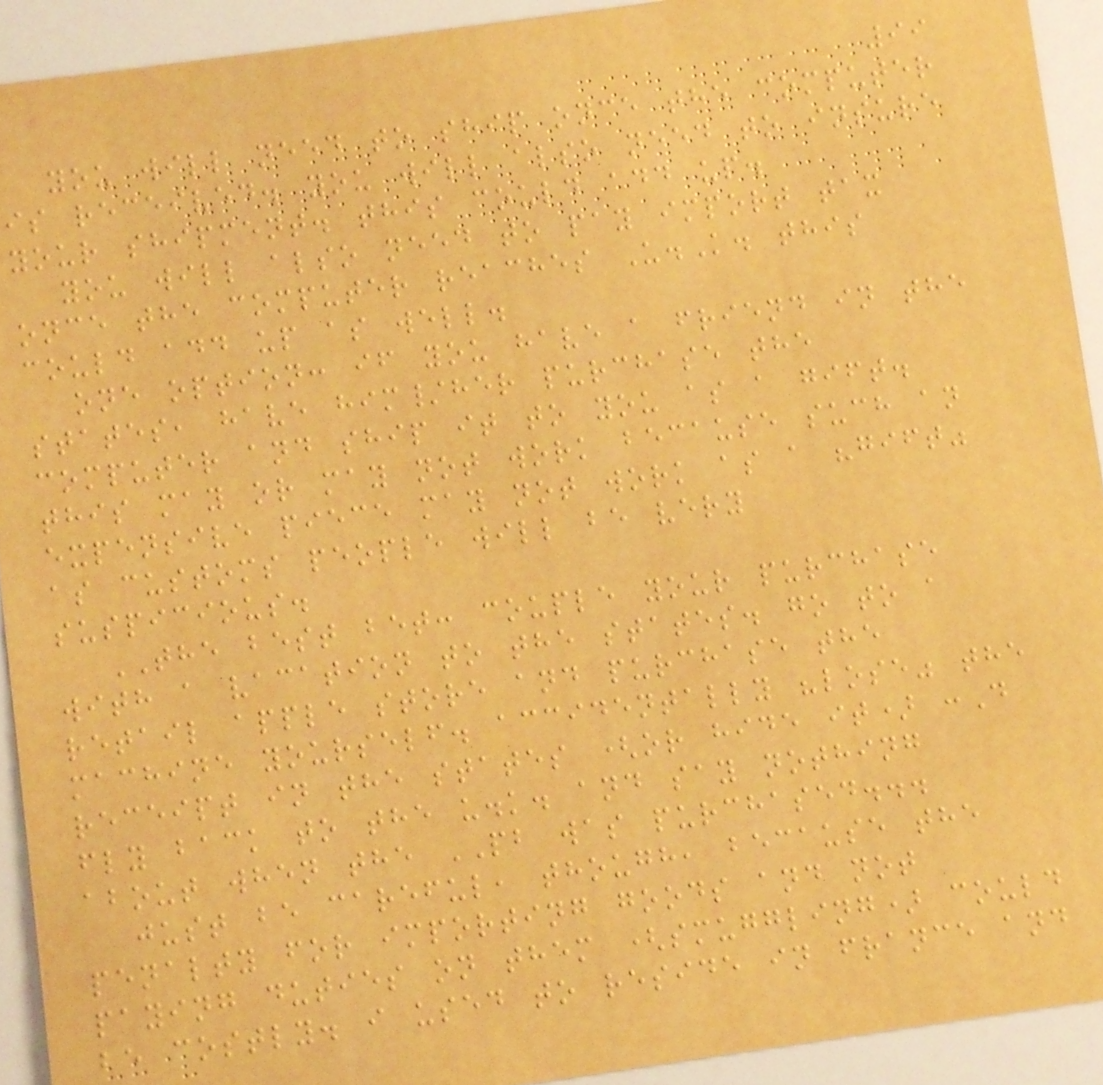99
you will need to ship once the computer
is received. you will also need to insure
your shipment. this could add up.
you will also need to pay import tax
once the computer reaches U.K. this
could add up as well.
one option: if you have a friend in the
states, have him/her purchase the
computer and ship it to you as a gift.
this may or may not work because such an
expensive piece may not work as a "gift"
as customs people will be very
suspicious.
THE best bet: couple your purchase
with a vacation to the states. go to a
retail apple store and purchase the
machine yourself. accidentally "lose" the
receipt in the states (or hide it) :D
fly back to the u.k. and say nothing
about when the PB was purchased...
just be careful, though, because the
penalty for importing goods and not
paying duties on them (smuggling) could
be costly. i used to reside in france and
